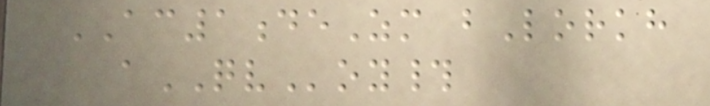AC1deZm bLorkh
aQVoy#
